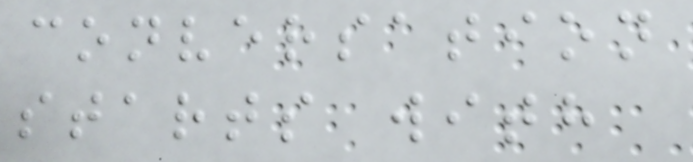conversation
starts with
